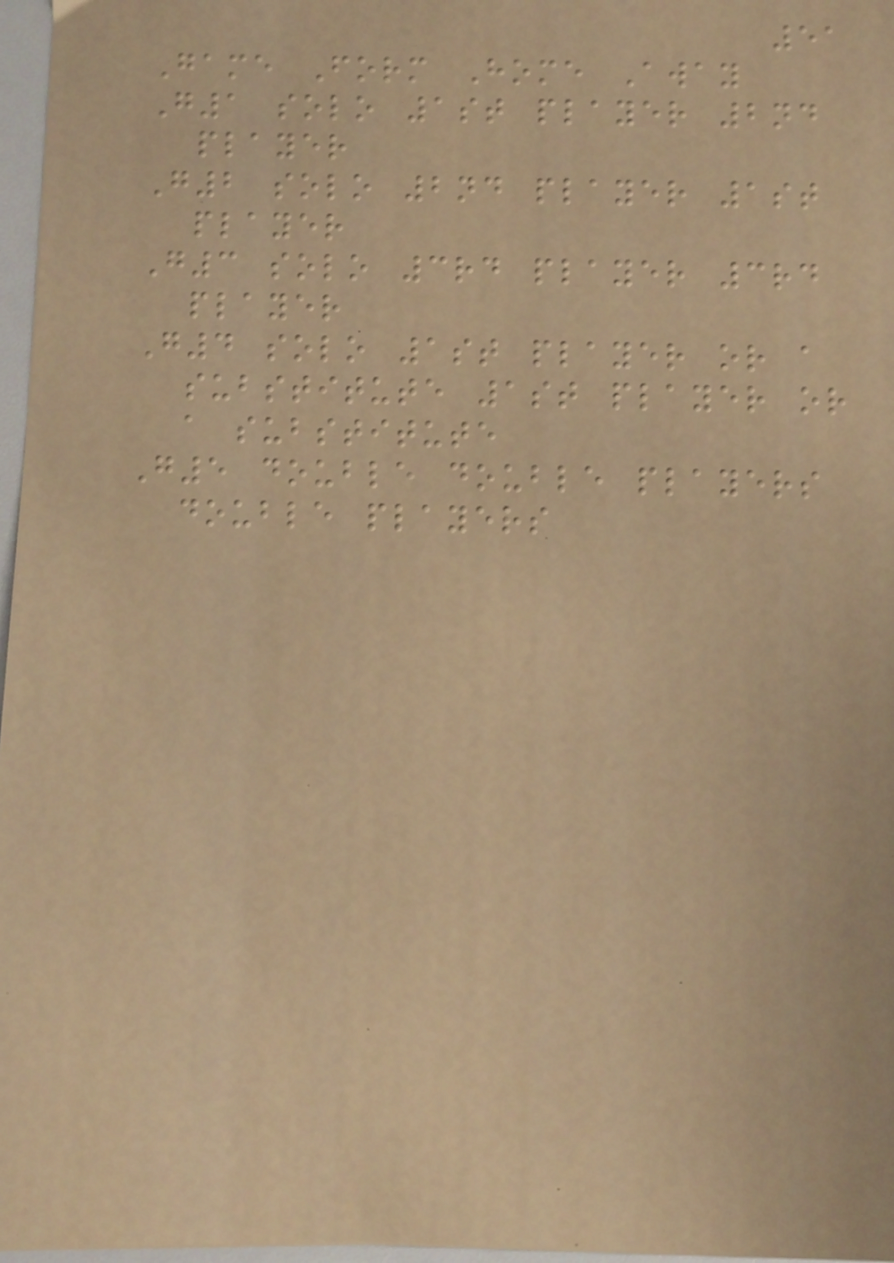51
Game Form Home Away
G1 solo 1st player 2nd
player
G2 solo 2nd player 1st
player
G3 solo 3rd player 3rd
player
G4 solo 1st player or a
substitute 1st player or
a substitute
G5 double double players
double players
